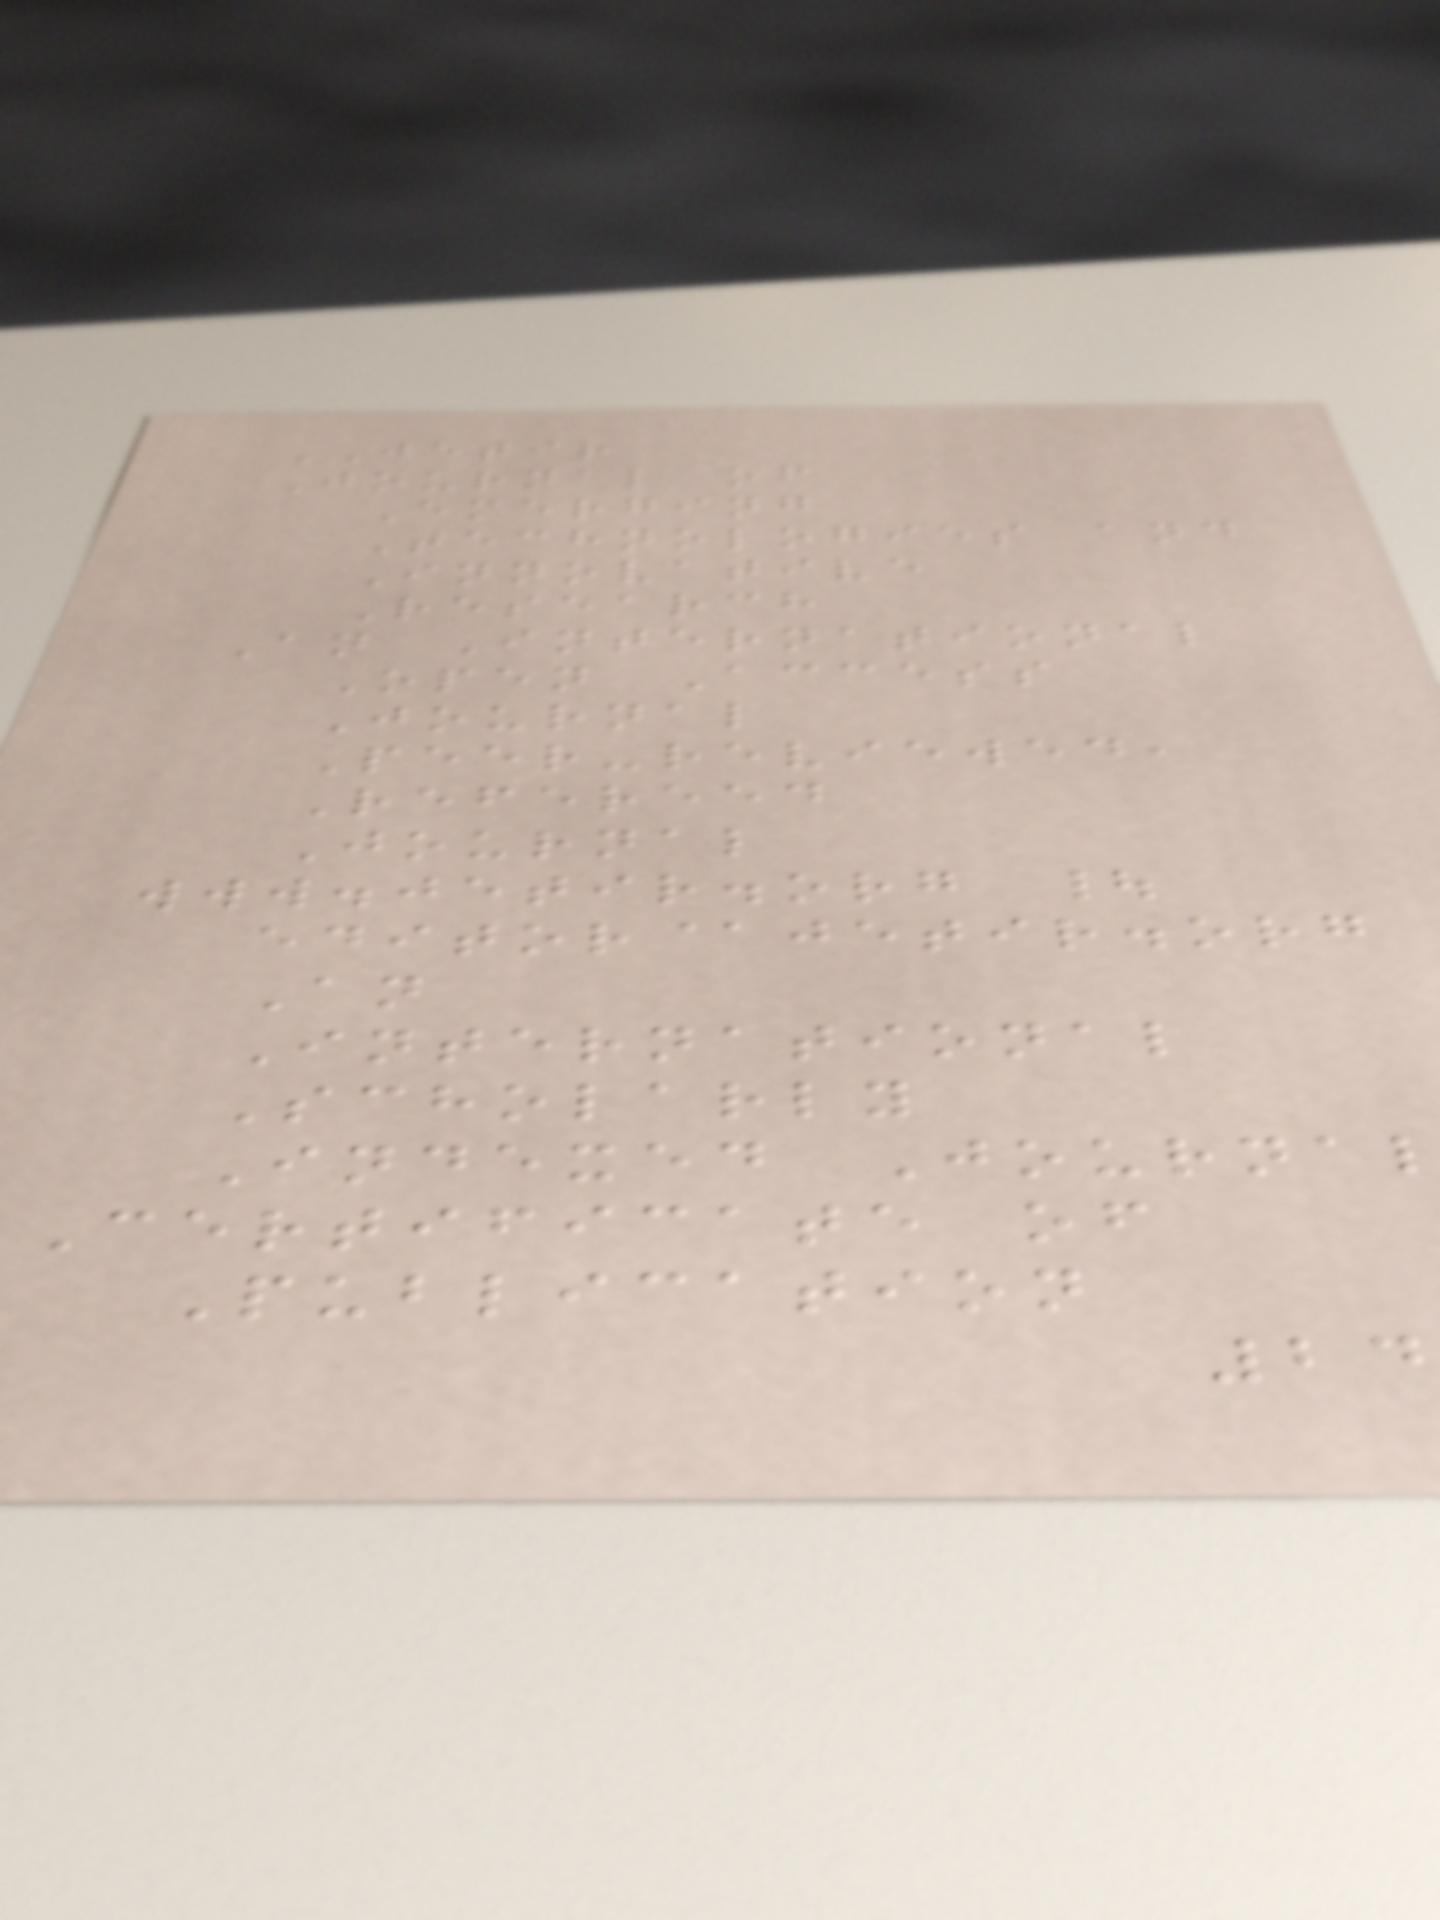JETIR
Journal of
Emerging
Technologies and
Innovative
Research
An International
Open Access
Journal
Peer-reviewed,
Refereed
Journal
www.jetir.org |
editor@jetir.org
An
International
Scholarly
Indexed Journa
Certificate of
Publication
